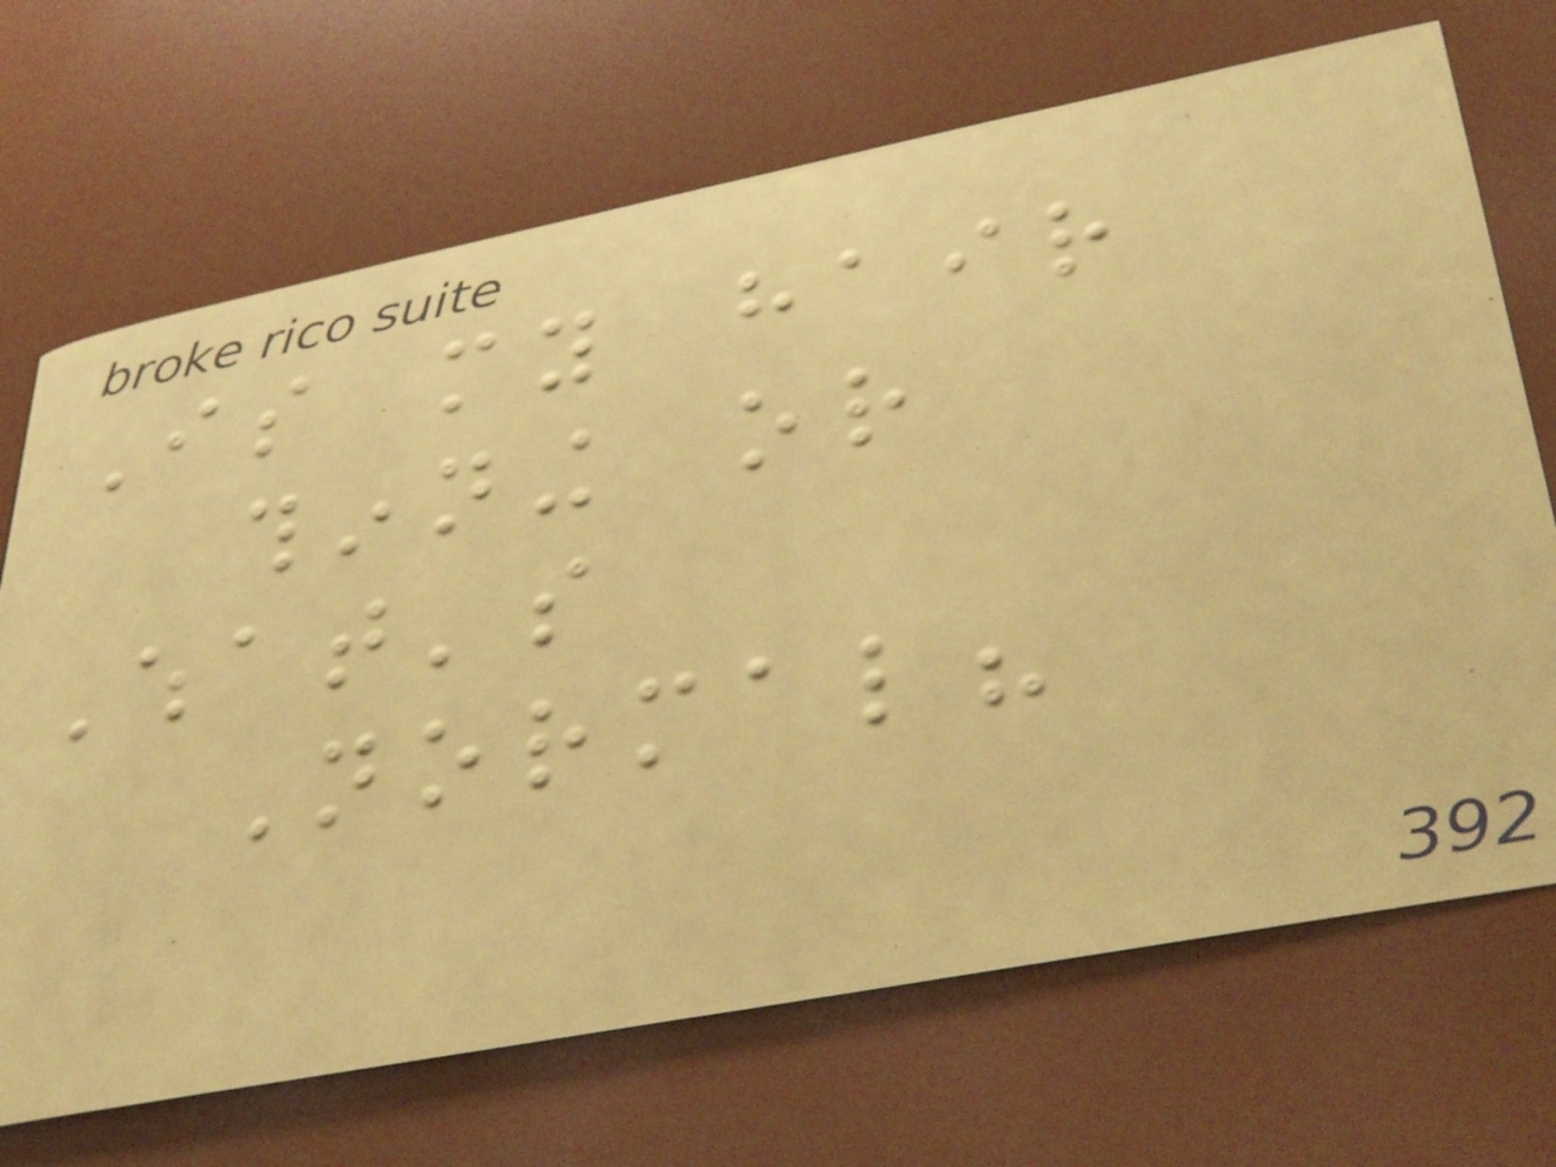Is my hair
thinning or
What's
Normal?
